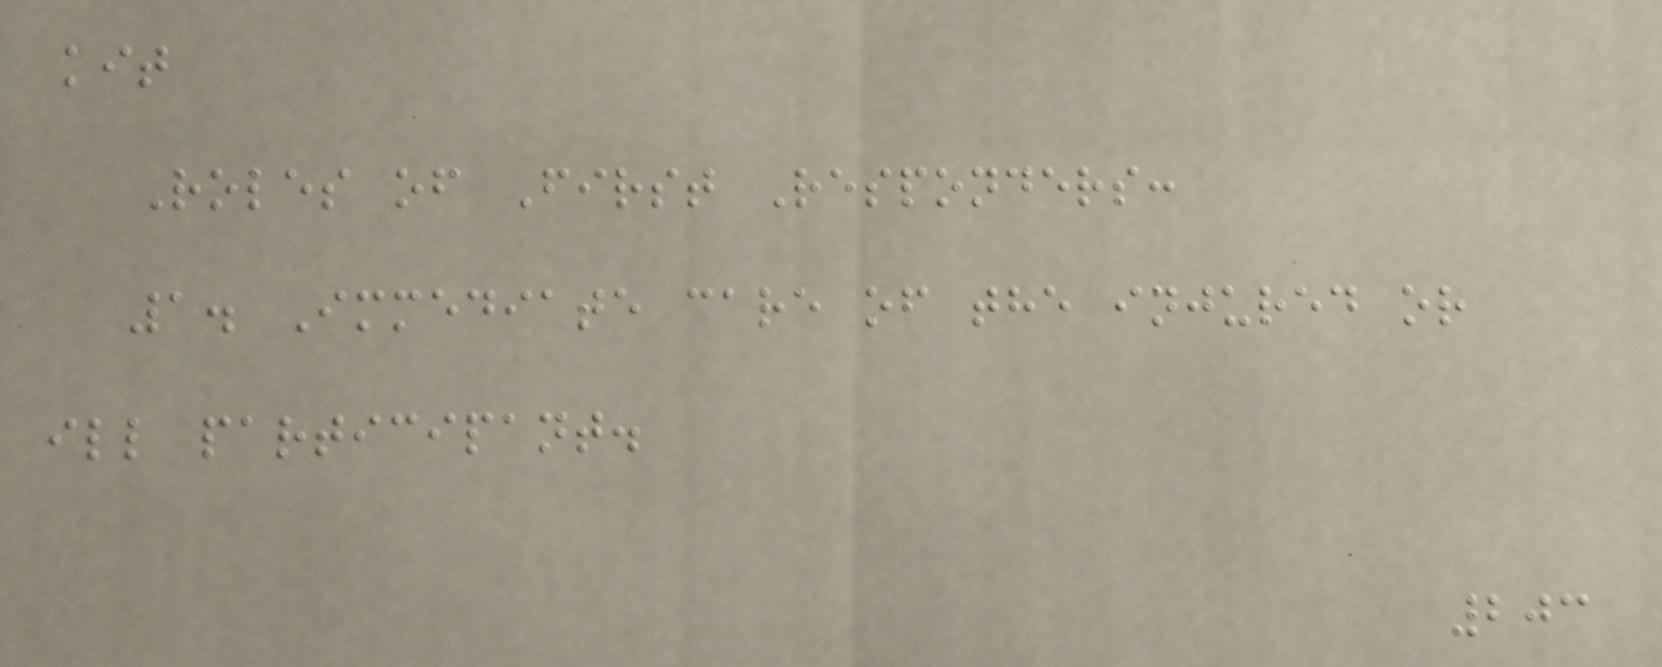kit
Roles of First Responders:
1. Immediate care of the injured or
ill participant.
203
